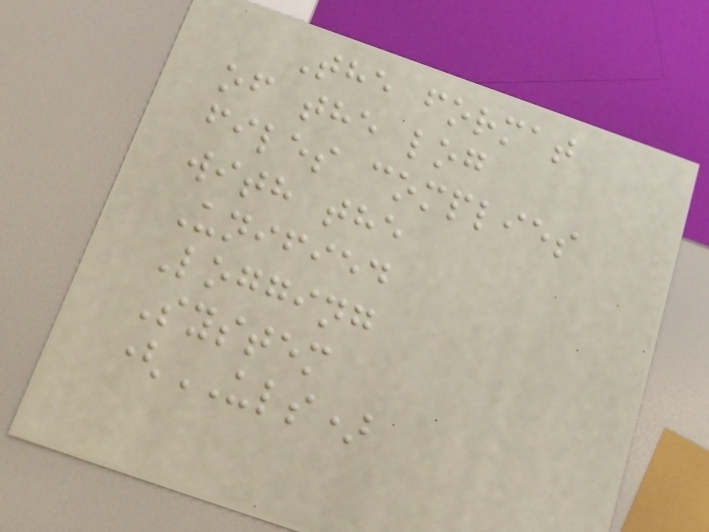The format
of the log
files complies
with the
Unified
Logging
System
(ULS)
